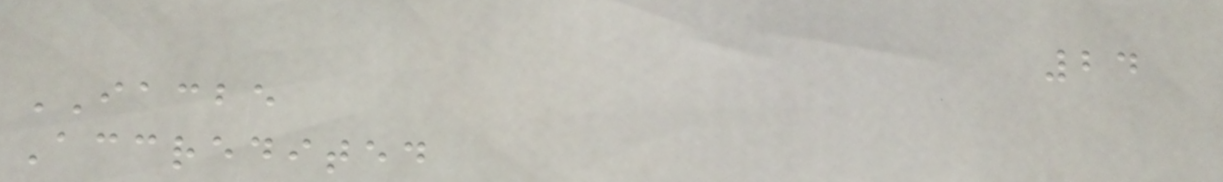24
IACBE
Accredited
